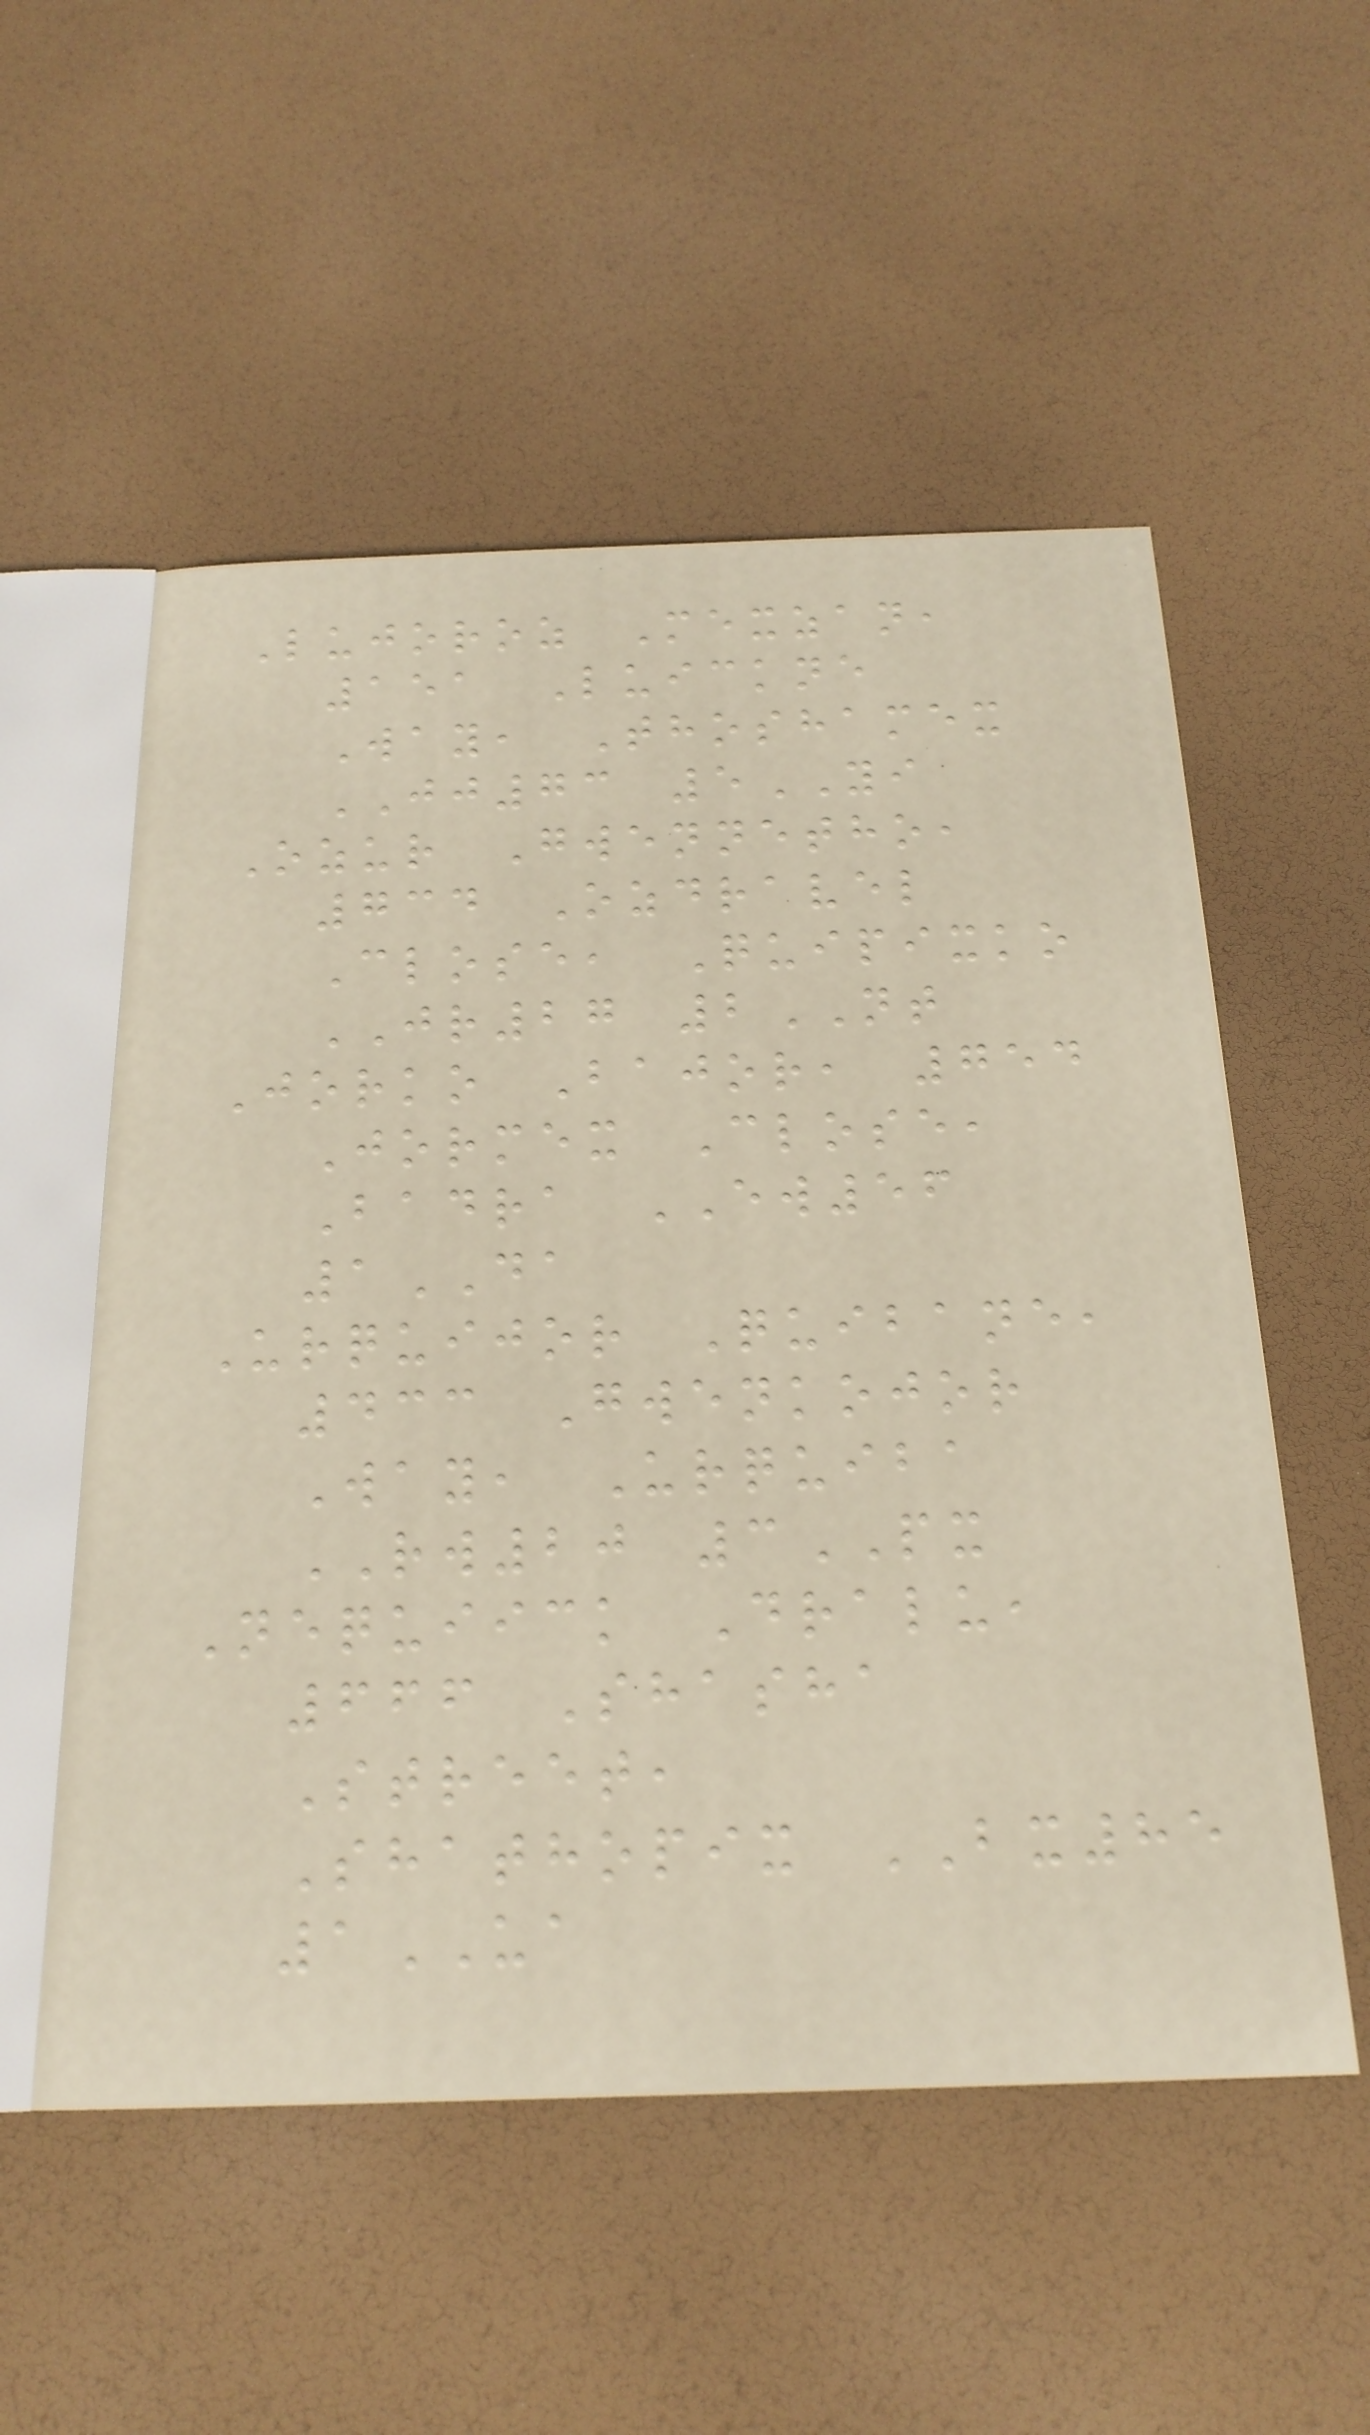Lujoroz Mexzan,
151 Luickne
Way, Thoshamex
JJ73 5YI
Ozur Gwennetho,
734 Ozdravel
Close, Quipixko
JR27 2NT
Jorko Bajor, 754
Jormex Close,
Badra EW56
1DA
Urquijor Quibane,
433 Gwenkojor
Way, Urquiba
RW20 3PX
Nequiick Dralu,
666 Shasha
Street,
Shathopix BX85
1UA
